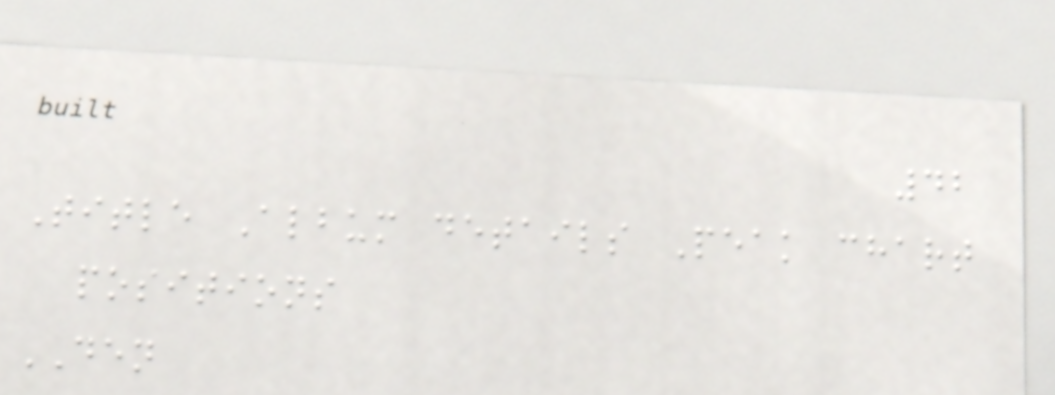42
Title Album details Peak chart
positions
DEN
